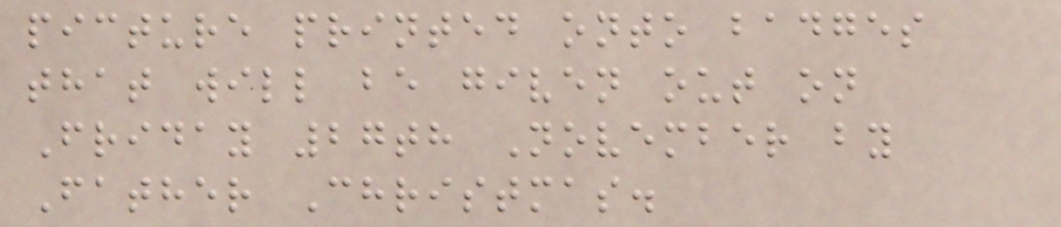picture printed onto badges
that will be given out on
Friday 27th November by
Father Christmas.
